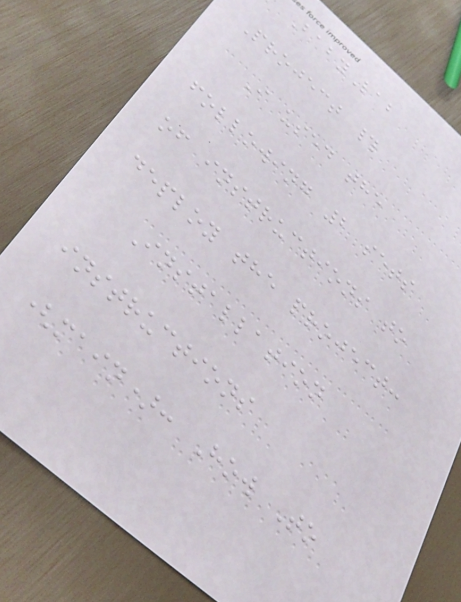BabyLab
Project #
I used the
following 2 sets
of instructions to
deploy the project:
Installation
instructions
(main): How To
